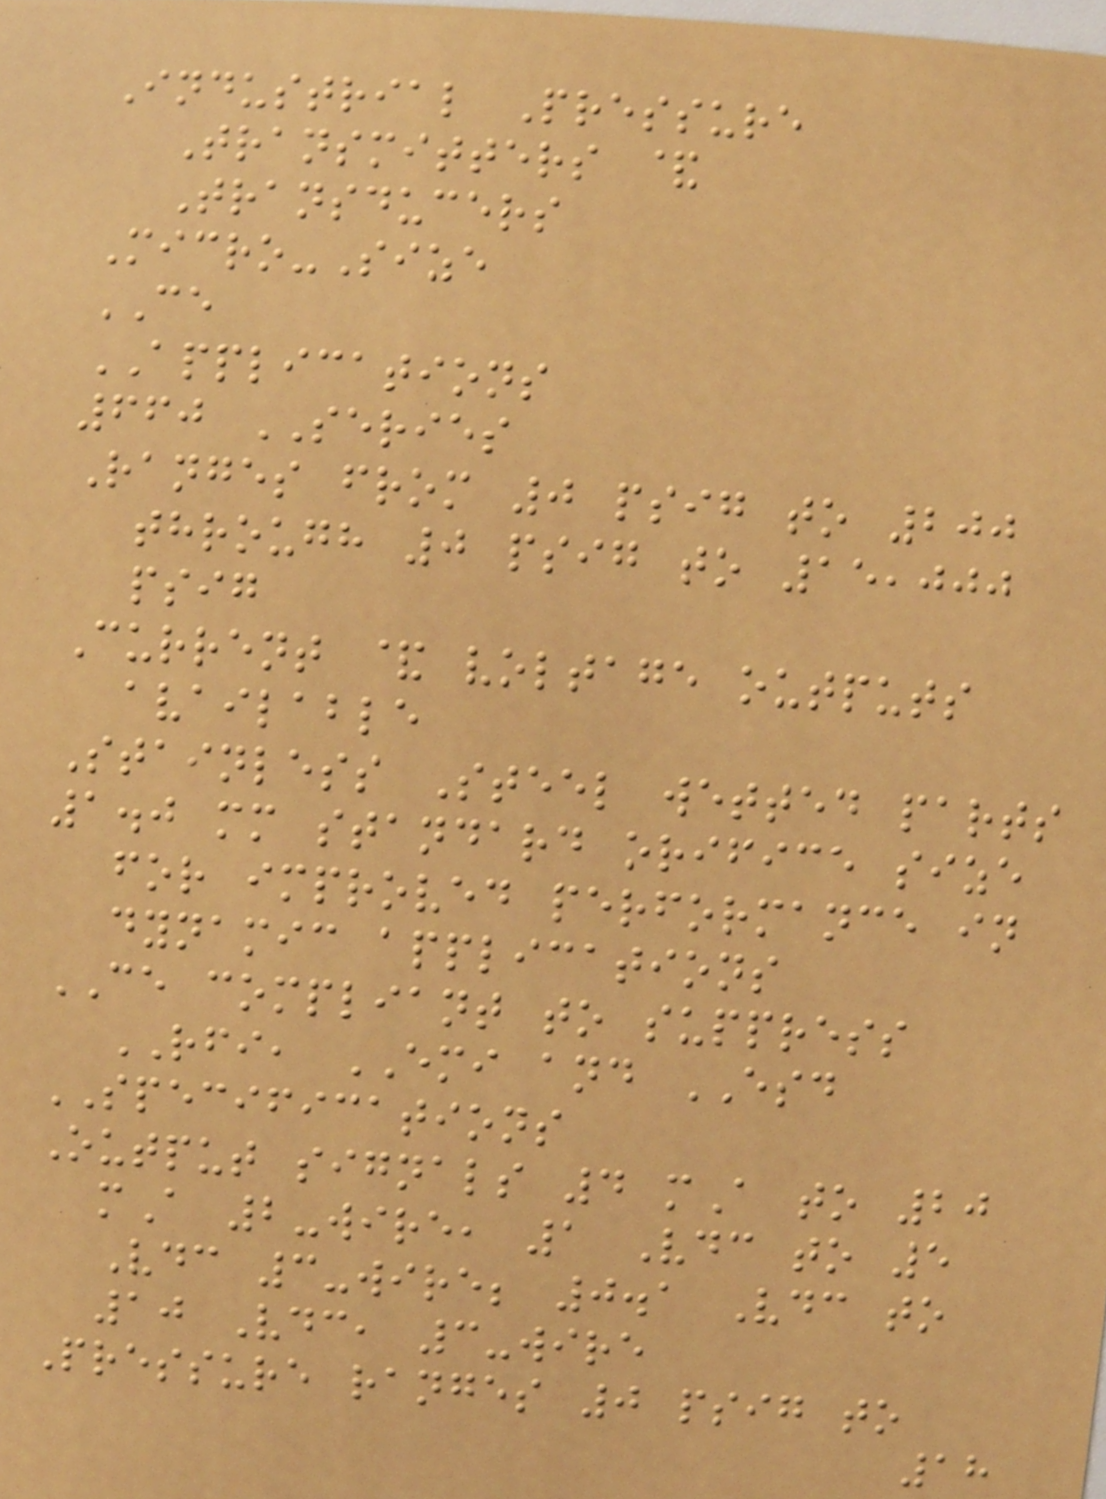Industrial Pressure
Transmitters &
Transducers
Micro-Size
CE
APPLICATIONS
660 SERIES
Ranges from 0 psig to 200
through 0 psig to 15,000
psig
Current & voltage outputs
available
Stainless Steel wetted parts
1.0 mm standard orifice size
for improved performance in
dynamic applications
CE compliant to suppress
RFI, EMI and ESD
SPECIFICATIONS
Output signals 4 mA to 20
mA 2-wire, 1 Vdc to 5
Vdc 3-wire; 0.1 Vdc to
10 Vdc, 3-wire
Pressure ranges 0 psig to
18
